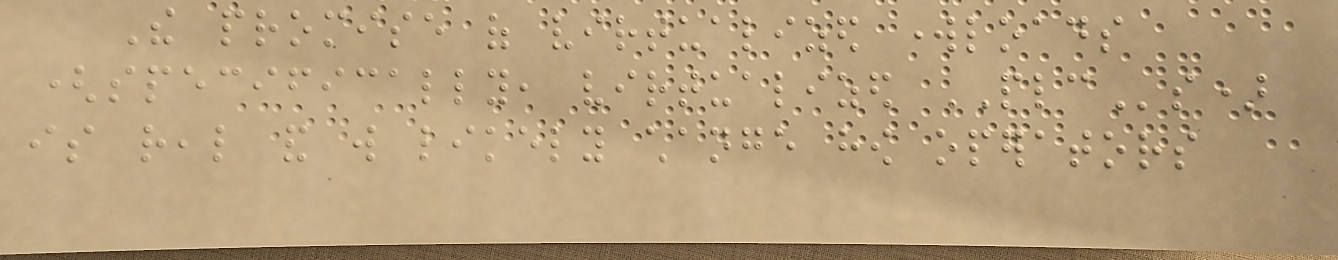The promise of virtualized workloads
(specifically, virtualized PLCs)
is real and will likely change how operators
